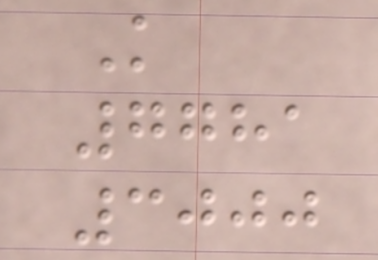K
7781
3000
